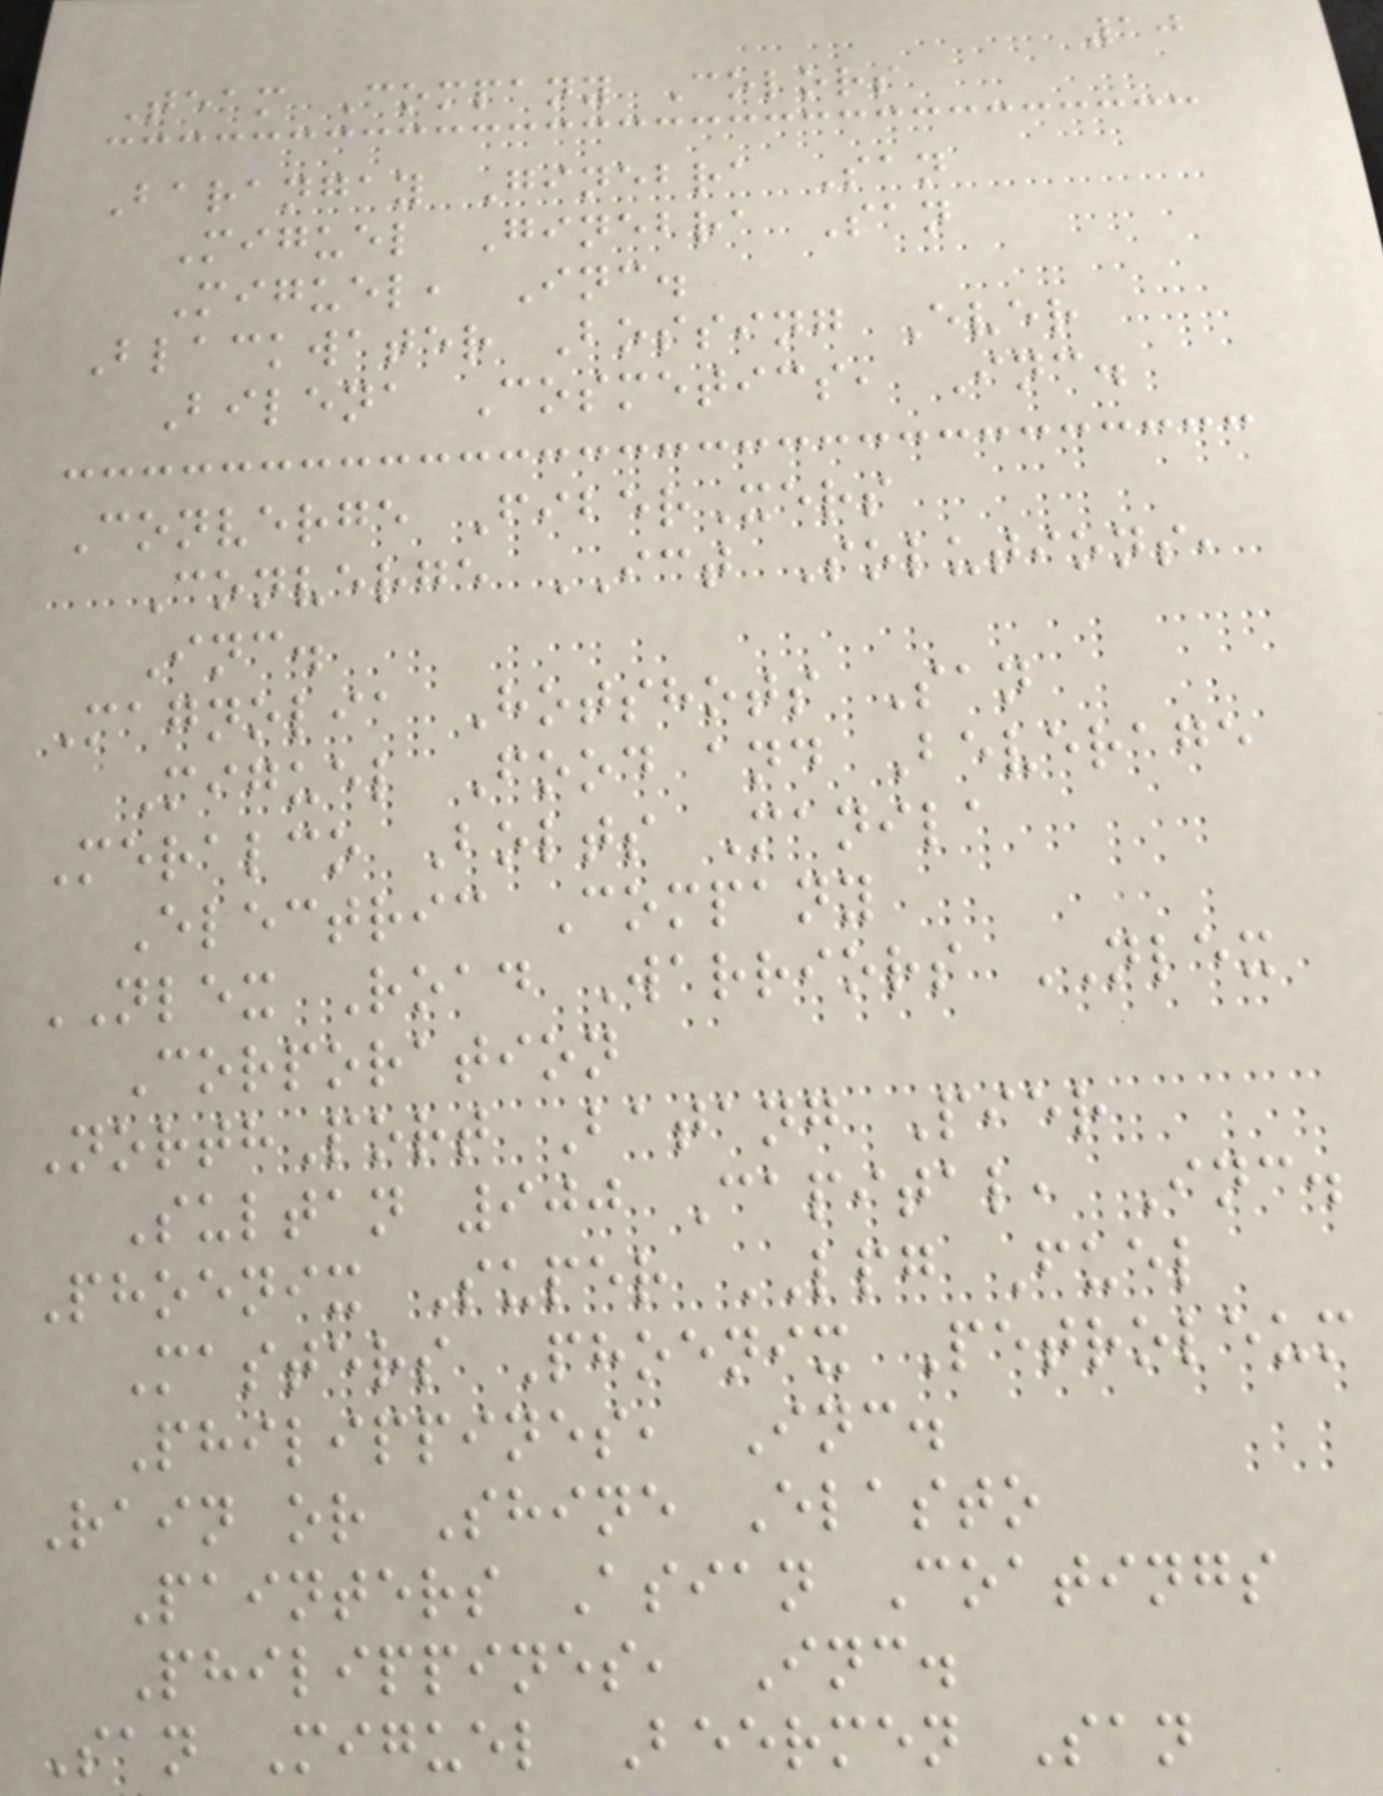10
Team Company Colors
Barangay Ginebra San
Miguel Ginebra San
Miguel, Inc.
Blackwater Bossing Ever
Bilena Cosmetics, Inc.
Converge FiberXers
Converge ICT Solutions,
Inc.
Magnolia Hotshots San
Miguel Food and Beverage
Meralco Bolts Manila
Electric Company
NLEX Road Warriors NLEX
Corporation
NorthPort Batang Pier
Sultan 900 Capital, Inc.
Phoenix Super LPG Fuel
Masters Phoenix Petroleum
Philippines, Inc.
Rain or Shine Elasto
Painters Asian Coatings
Philippines, Inc.
San Miguel Beermen San
